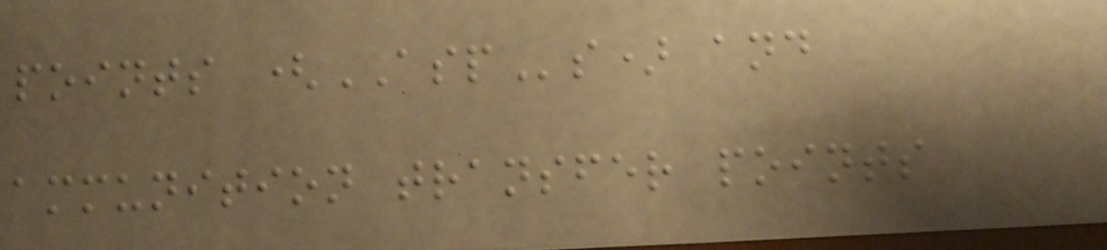points (ASPs) and
ammunition transfer points
